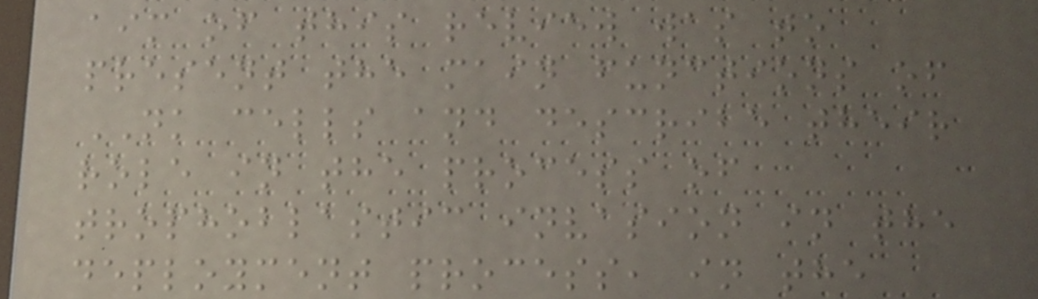aim of this review was to
present the main functions of
NK cells and describe their
role in the process of
trophoblastic invasion in the
deployment process, in the
